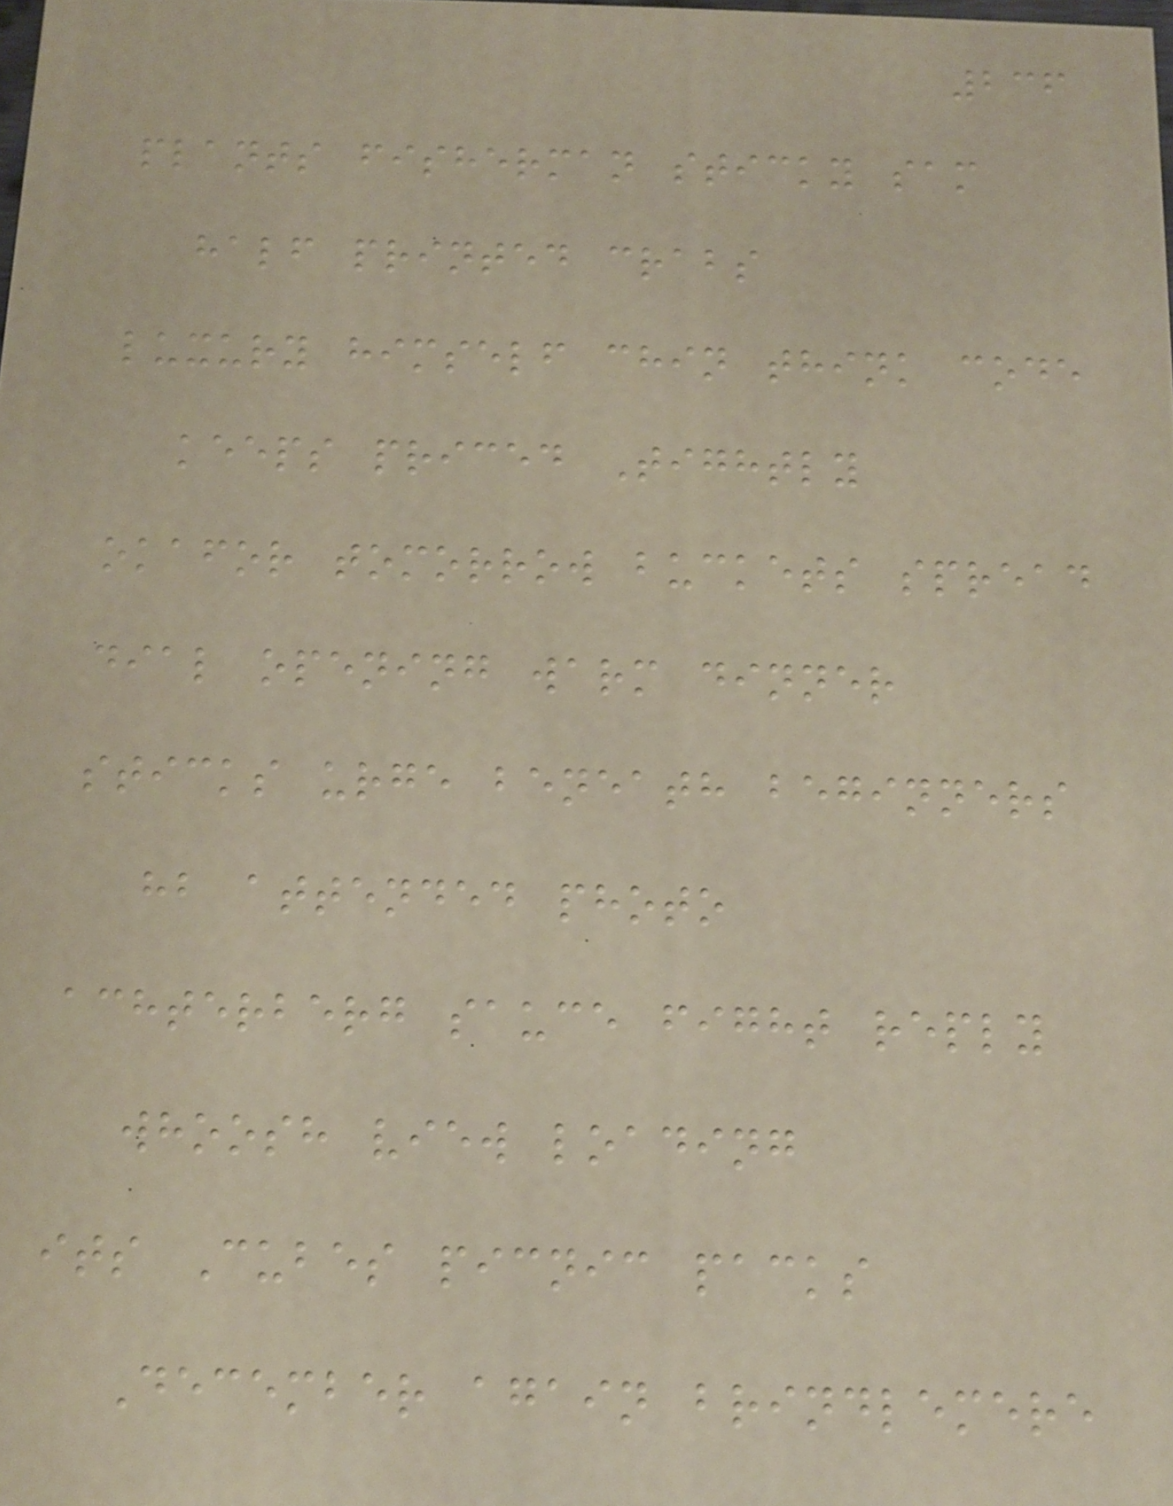236
plants fisherman sticky sam
half printed crabs
luxury himself chin think code
keeps priced Tightly
okafor tomorrow buckets spread
dial opening warm dinner
sticks urge beneath beginners
hb attended photo
achterberg sauce fight reply
whoosh view loading
its Cubes picnic packs
December again brindlemere
